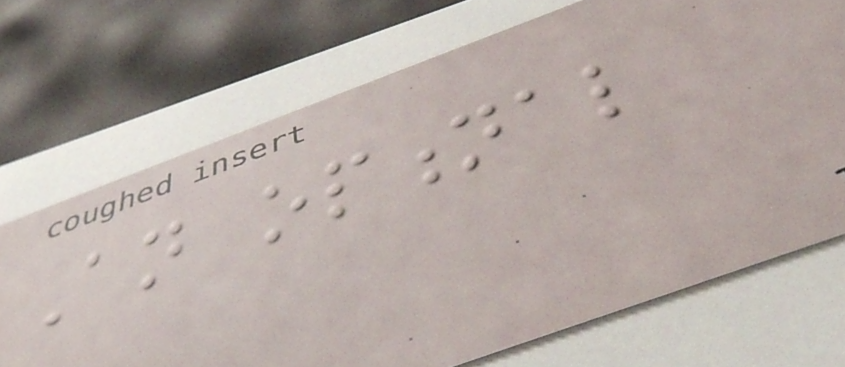An optional
